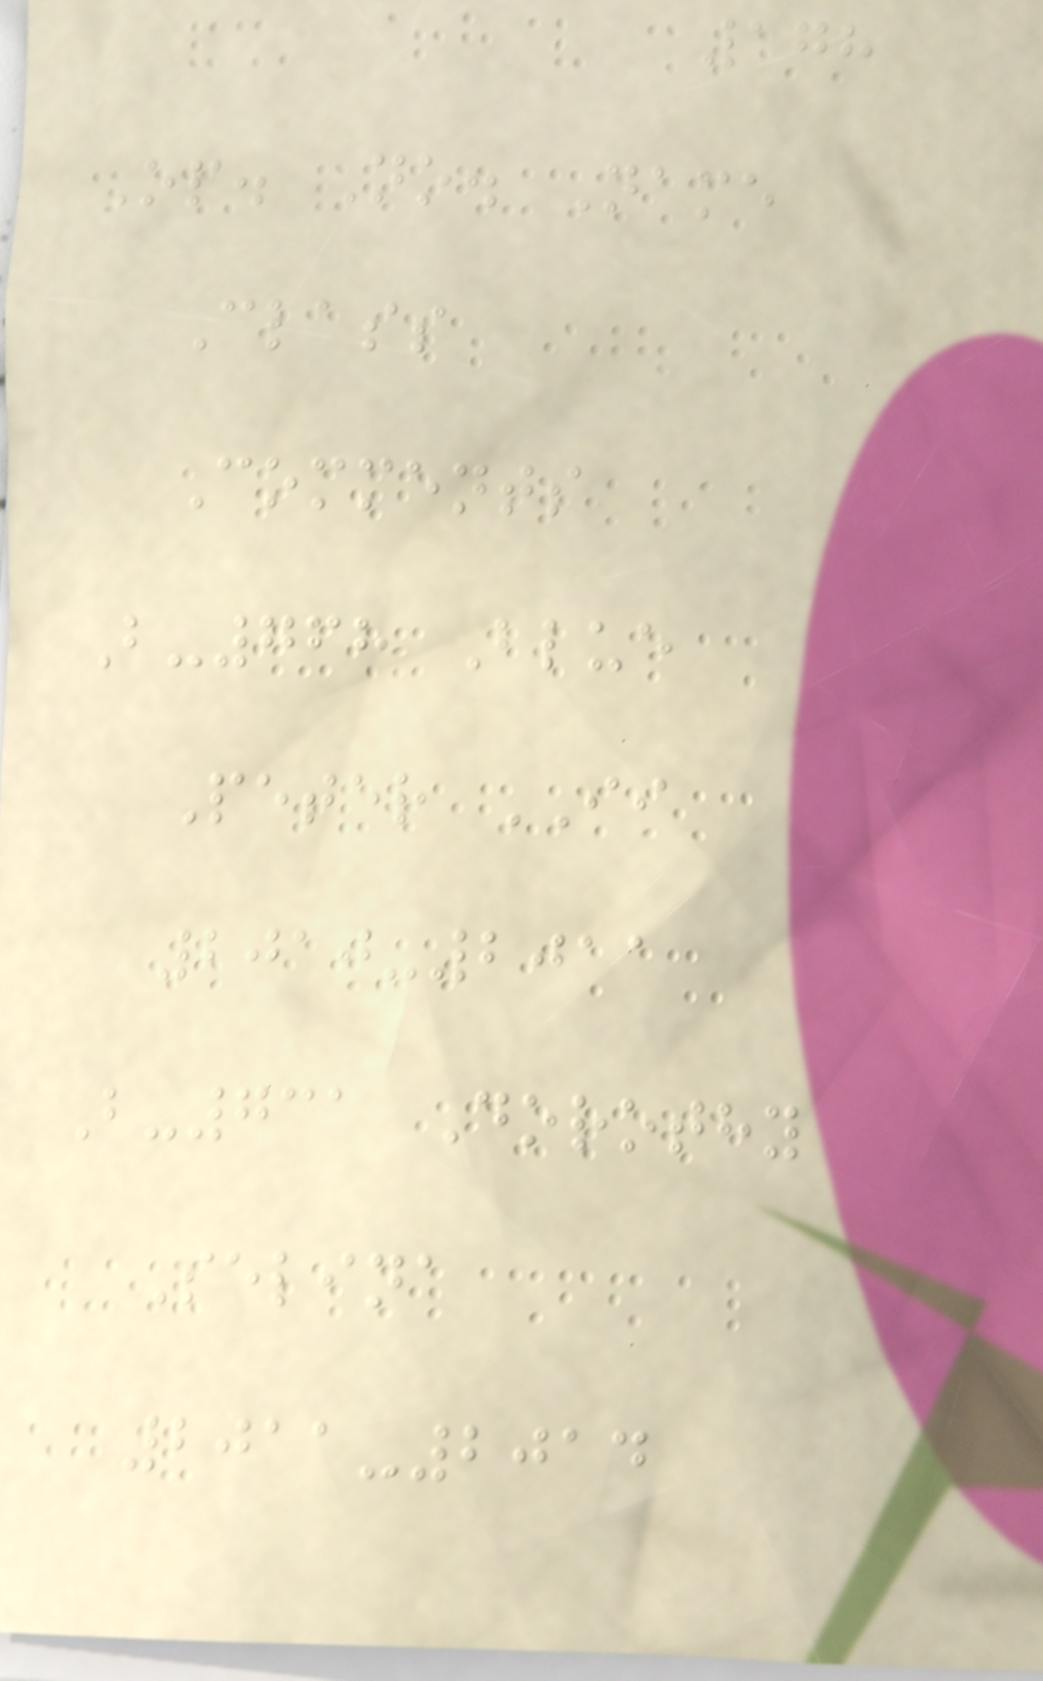178
Op. No. Name
Class
Comments
B-768 Blue
Peter II
2010-2011
B-731 Dorothy
Selina
2011-2014
